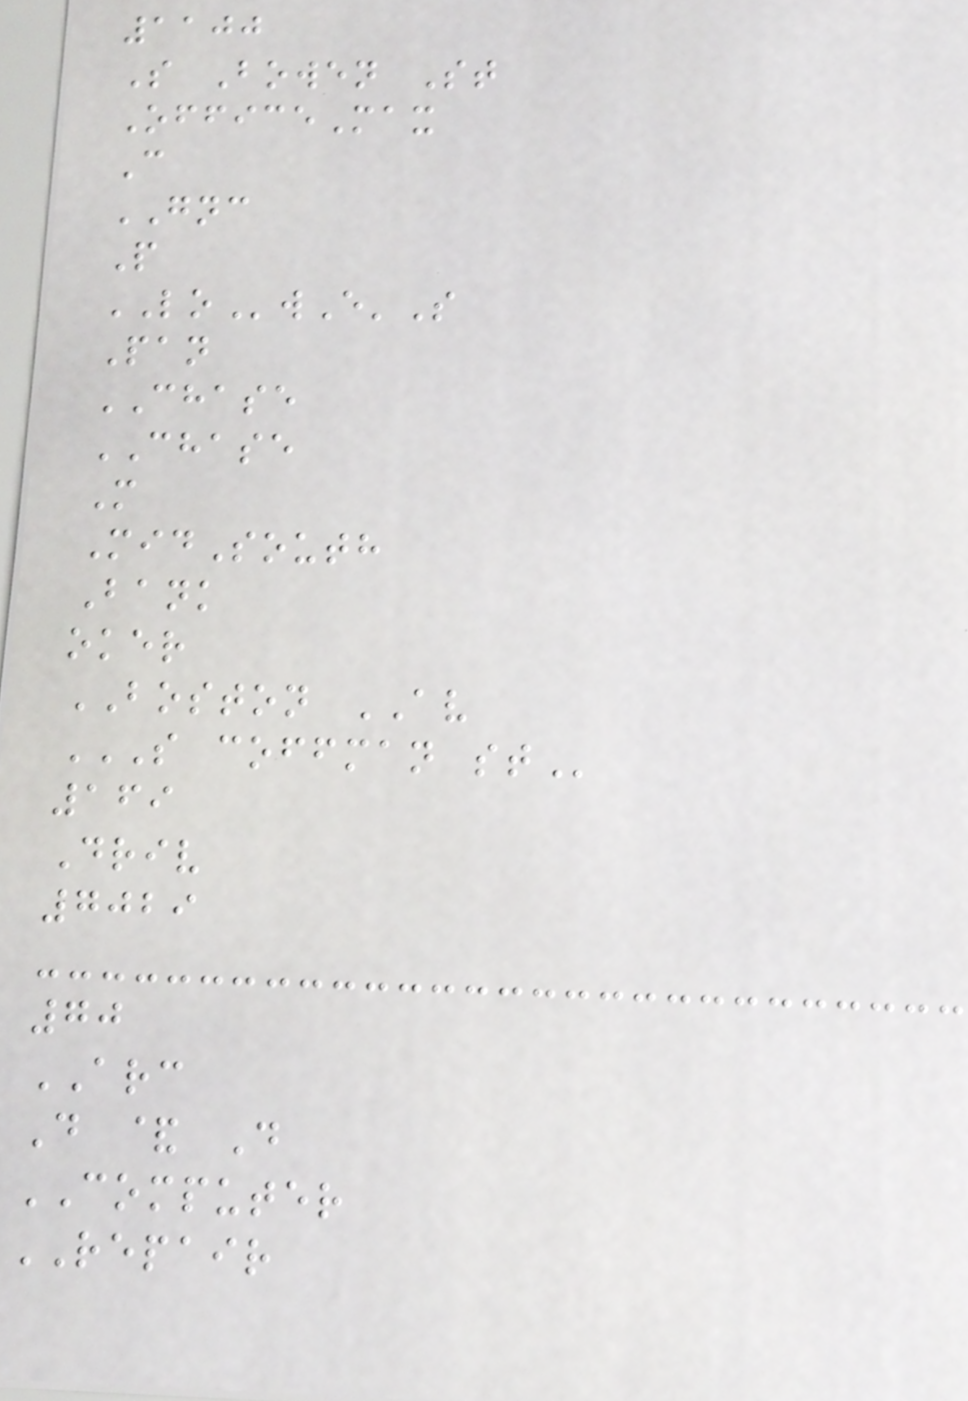1100
S Bowen St
OfficeMax
C
GNC
P
LOwE'S
Pan
CHASE
CHASE
M
MidSouth
Bank
oker
BOSTON AV
S COFFMAN ST
169
Driv
7029
70
ARC
D & D
COMPUTER
REPAIR
